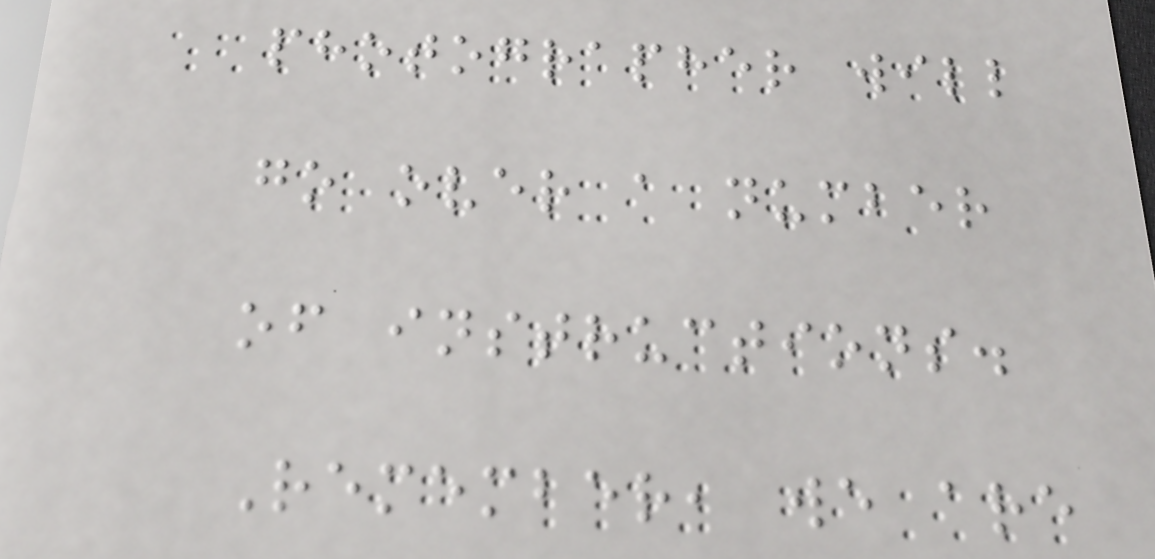photographer will
go over a number
of instructions.
Remember, we are
